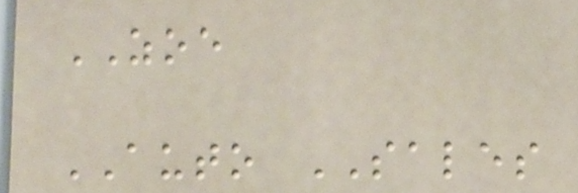ZOE
AUTO SALES
